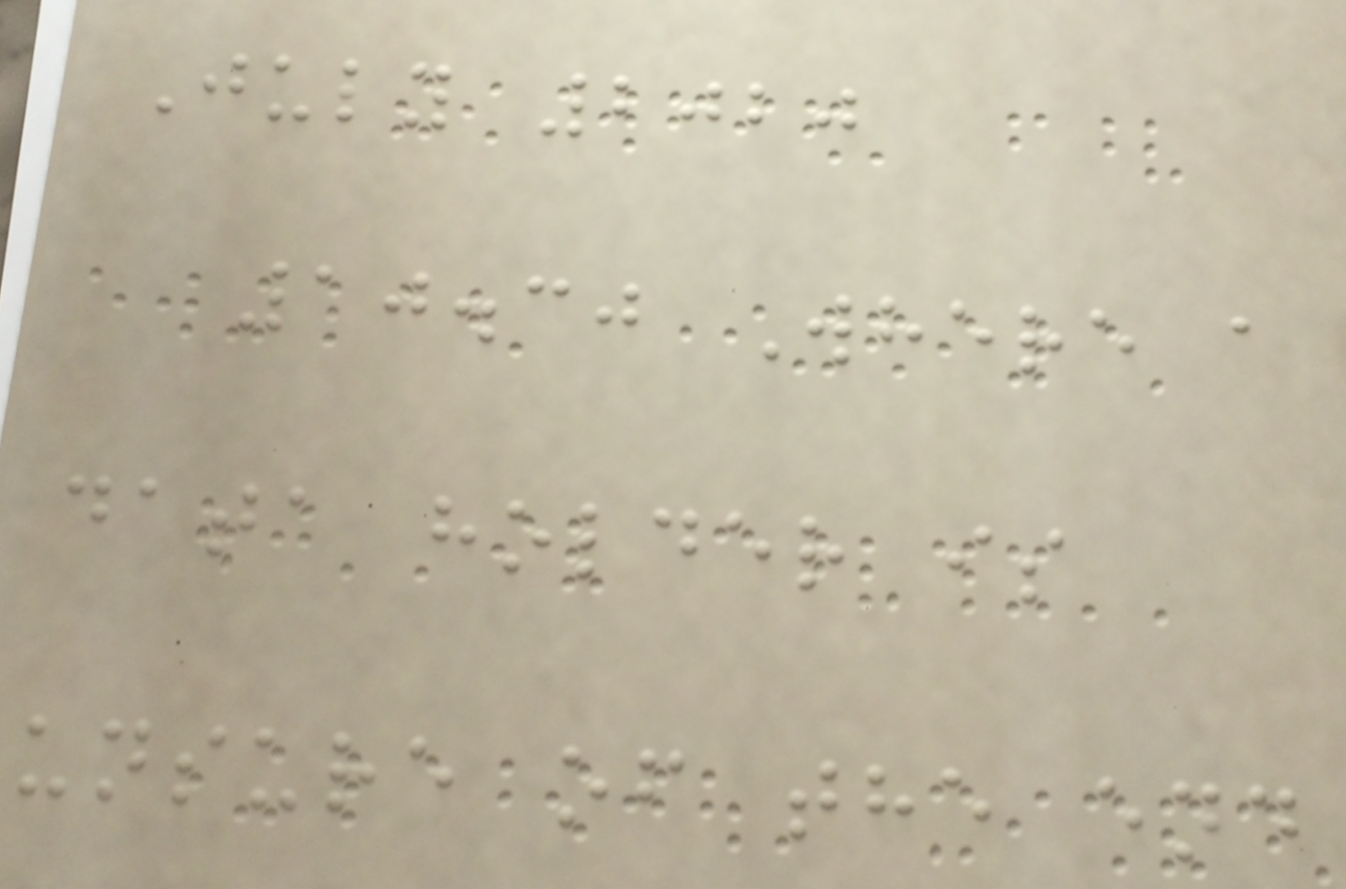July 2020
10.30 Where a
data holder is
unsure of the end
